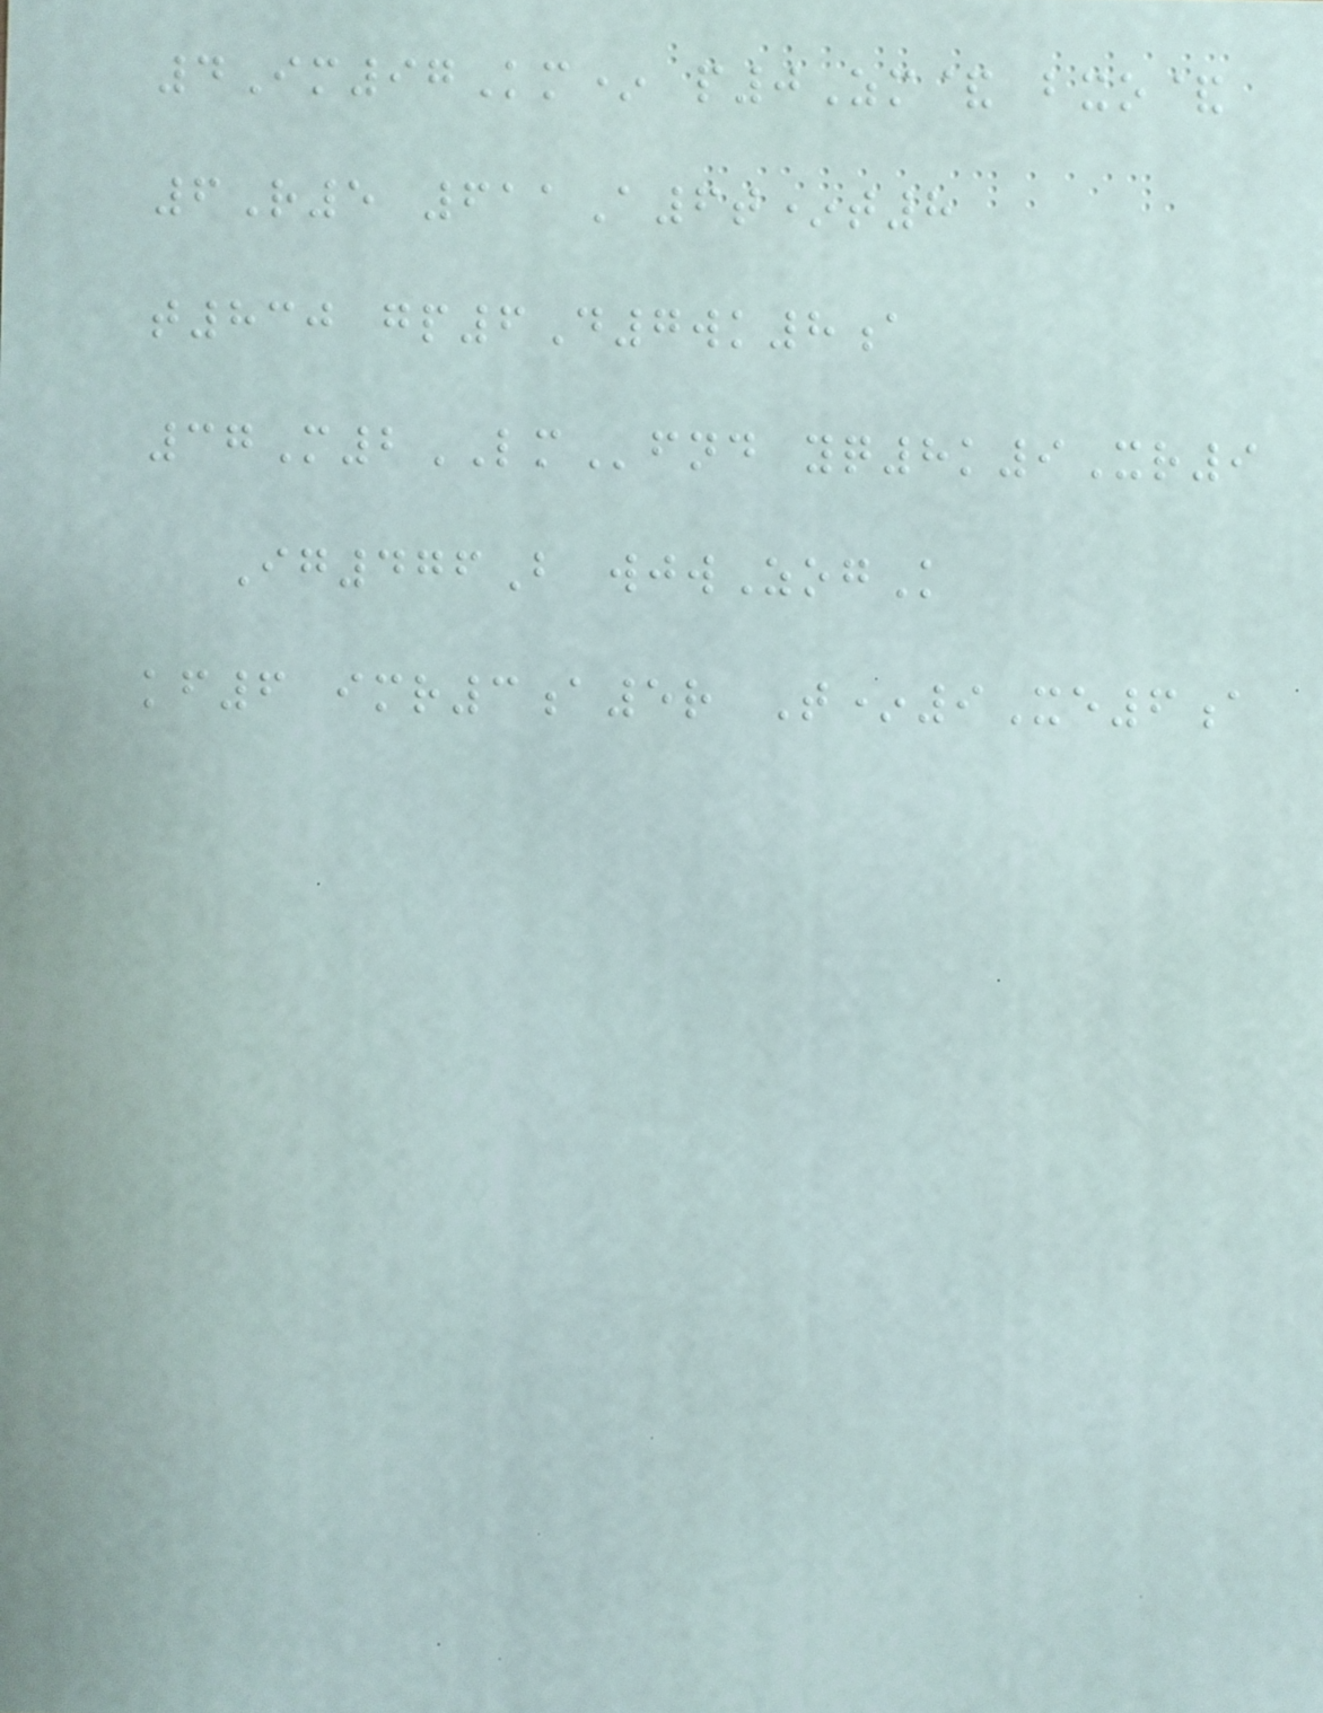4Im97Km* p0Zm& bxo&
6R5 611A6t*t8
t830 gp6D7wk8a
37M2LMfnd yq8k9Xr9
Ig476B wjwZogK
kf6 imr3a5r T*9Xe6a
